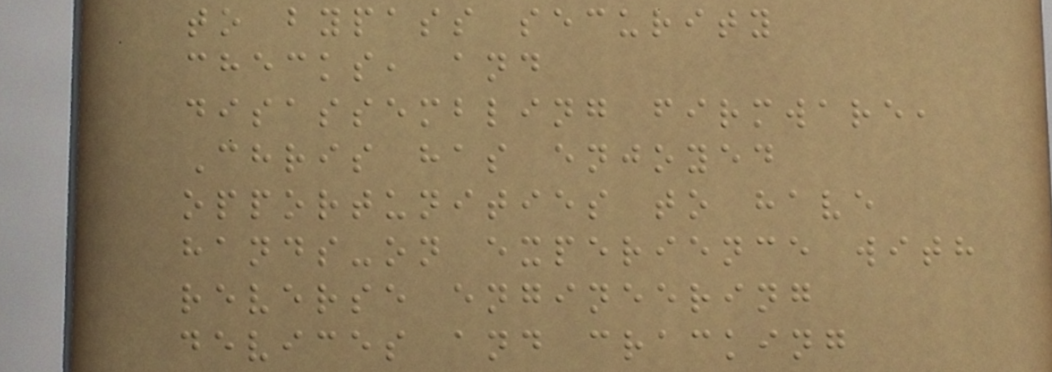to bypass security
checks, and
disassembling firmware,
Chris has enjoyed
opportunities to have
hands-on experience with
reverse engineering
devices and cracking
